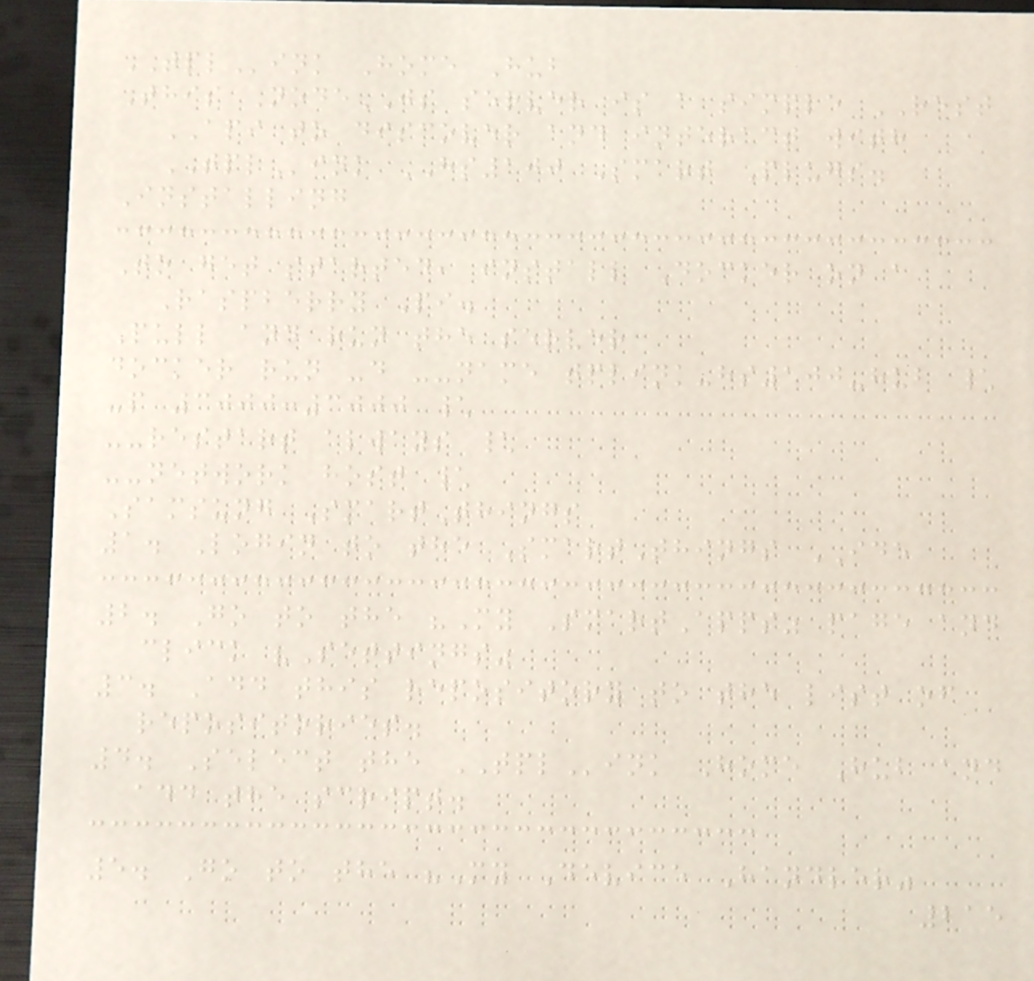TPLink Home Hub
This NodeJS server is a simple REST
API to discover and interact with
TPLink HS100 Smart Plugs.
Installing
To get started, install Docker on a
Raspberry Pi.
Pull and run the server
docker run -d --name tplink-hs100-hub \
-p 3000:3000 \
--restart always \
--network host \
Samsung SmartThings
1. Login to the SmartThings IDE
2. Go to the "My SmartApps" page and
click "Settings"
3. Add this repository to the list of
repositories.
4. Select the TPLink Home Hub and
add the script.
5. Go to the "My Device Handler"
215
